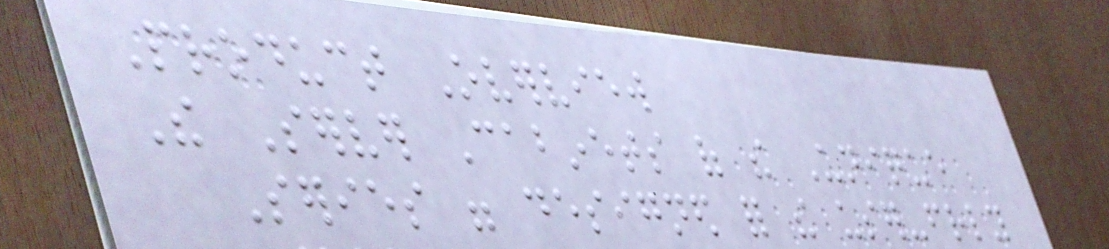Product Overview
The Server Cabinets of the Unique
Series were designed for the user-friendly
